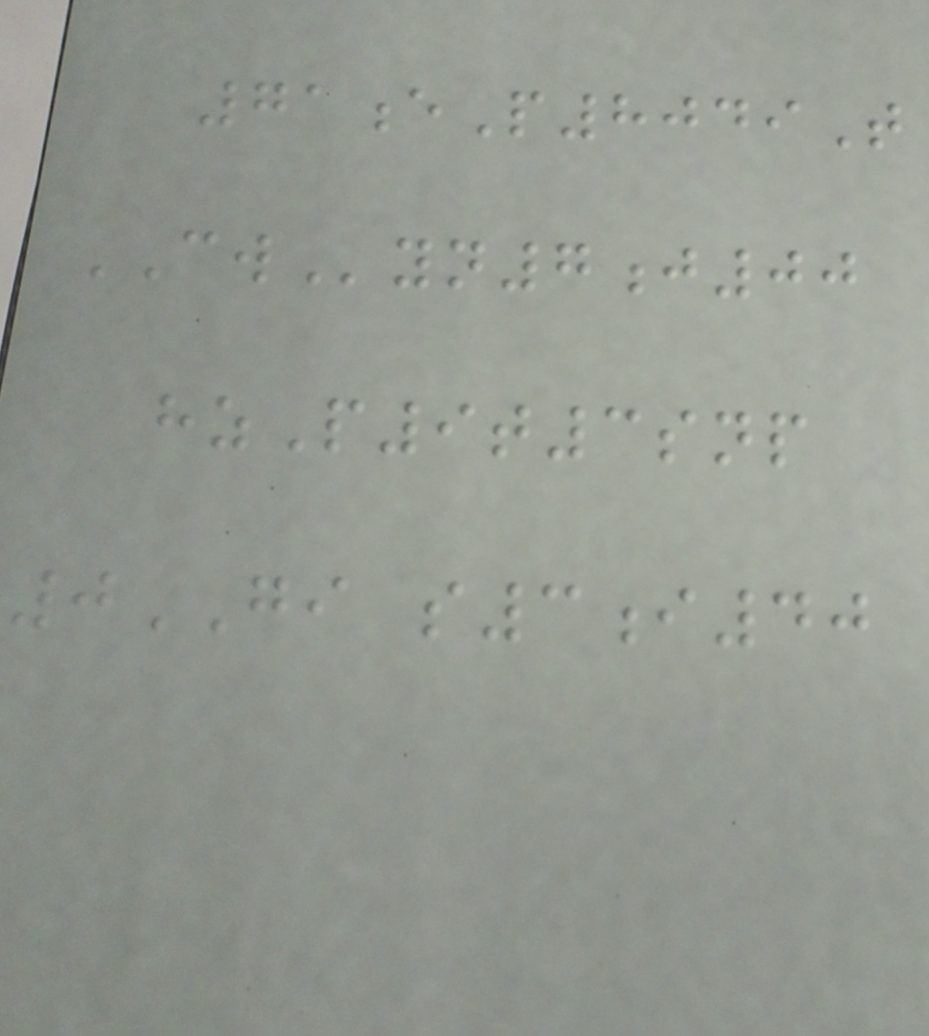71eP8049T
CWyn7j00
hzP9t3snp
0GI s3i40
